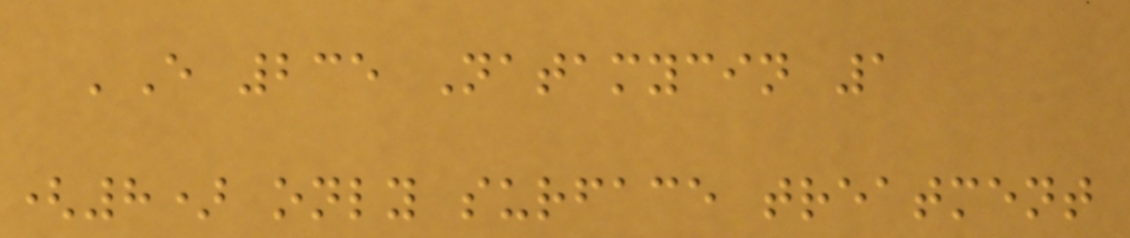'E 235 Natamycin 1
(8) only surface treatment
